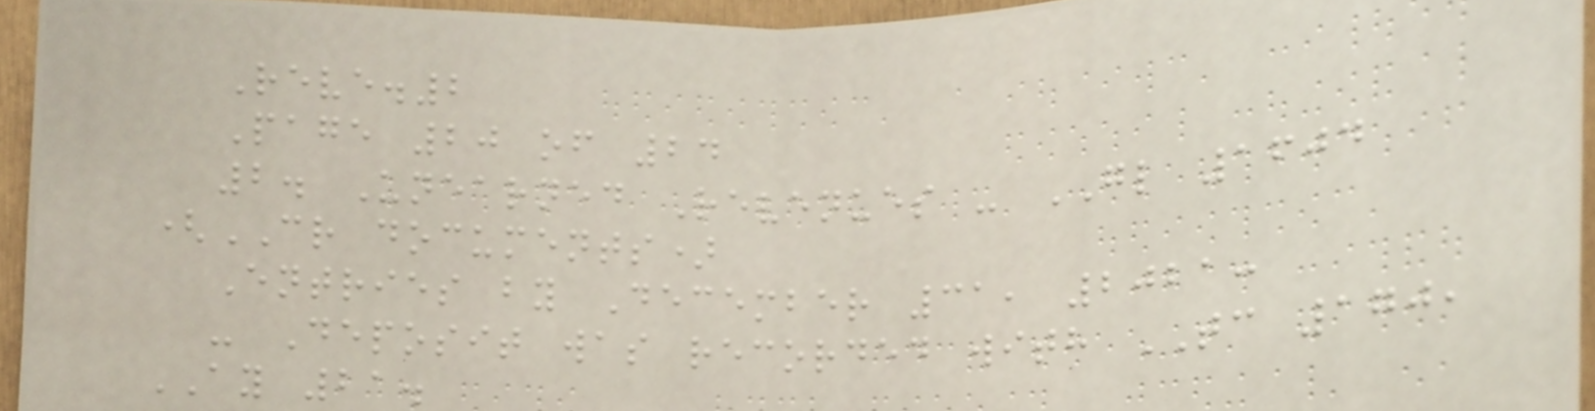Reve.2
Page 20 of 24
2. Unearned Revenues - GL 1604
(CR documents)
Entries by December 31, 2021:
- Deposit was recorded with TC 170,
AY 21.
